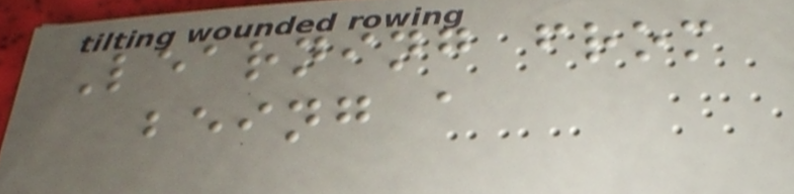Learning from
being a
